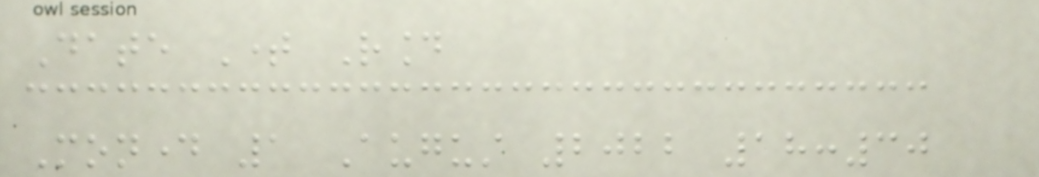Date Time Round
Monday 1 August 2022 18:30
